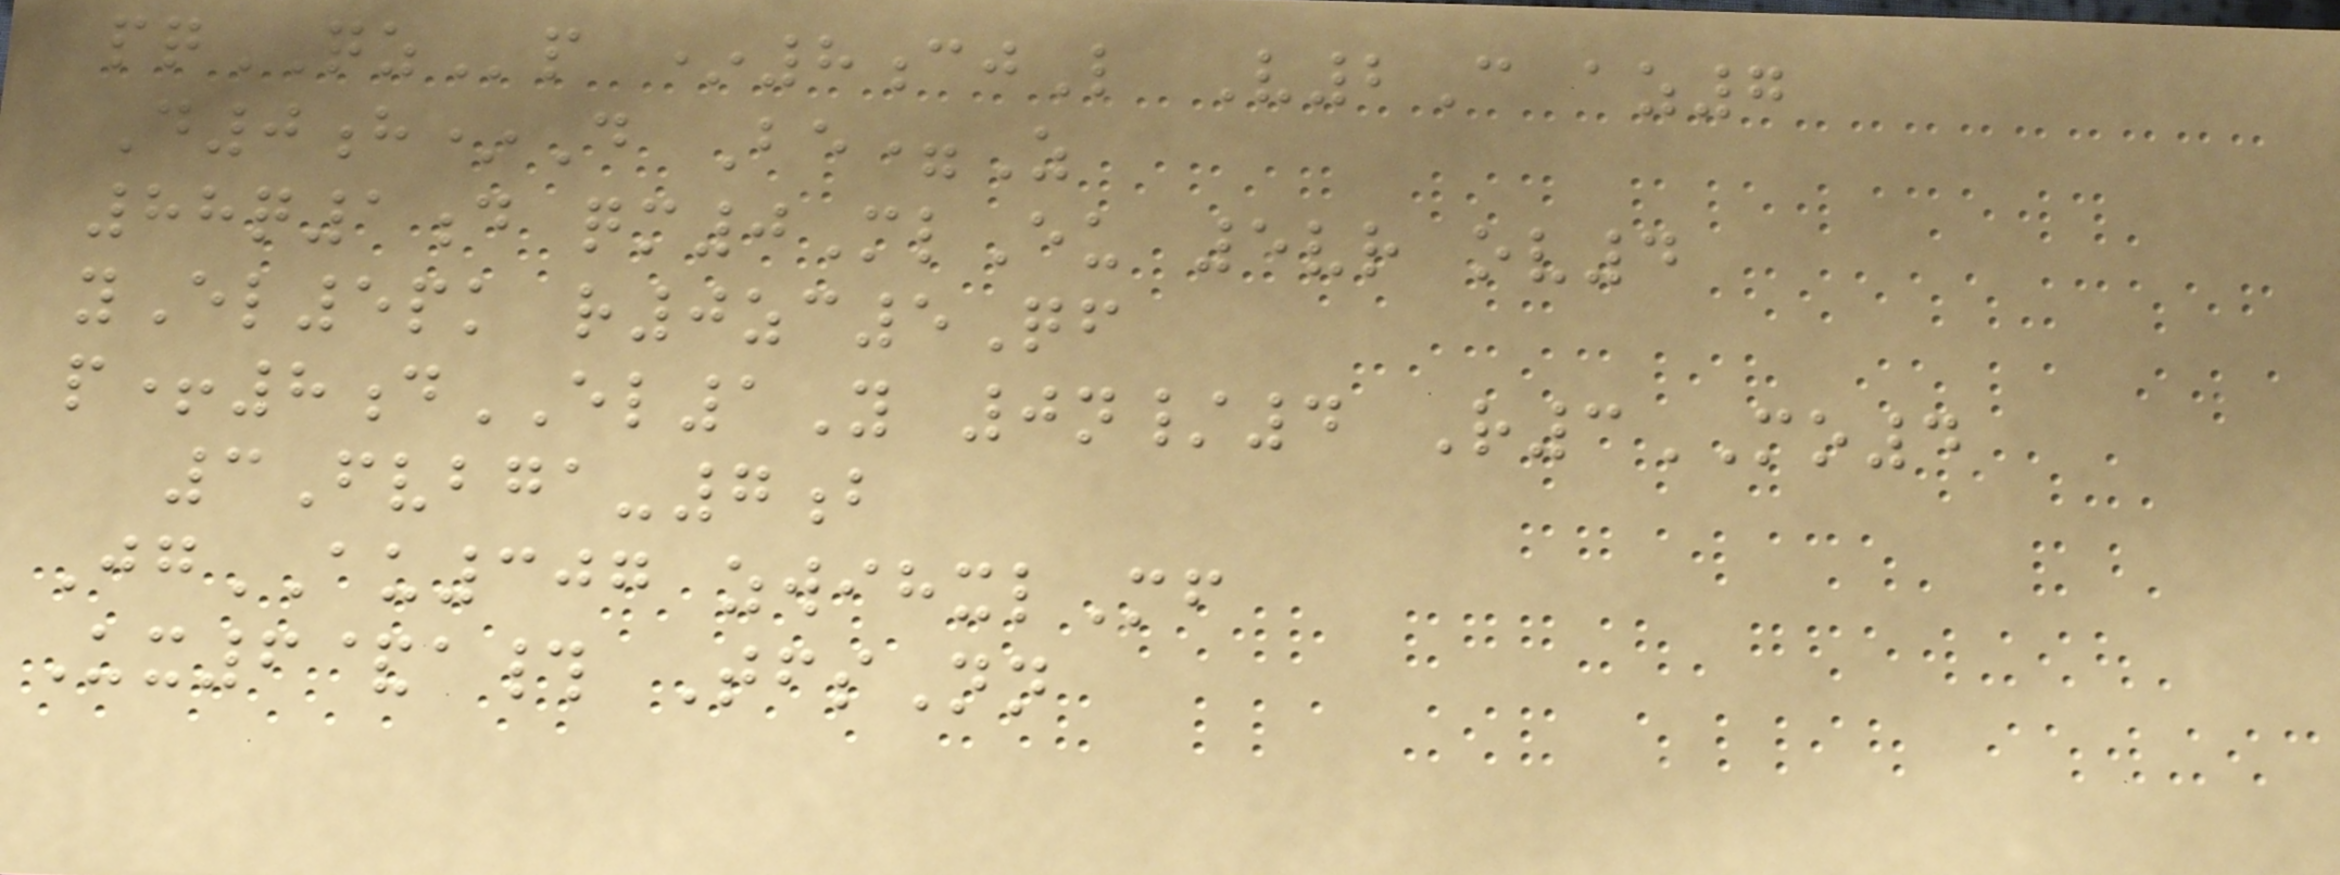pqQZp *8cjL V2C az7
D0h*D Be=Z
88q1d qm0MlEu 5vr ov4
yEl5pk r0zc5Qf
p+8dEL1Y 0n/4 R3MO4
3Fvbga-7b
JgAU307 zwihxlMf
Ux6&a# TfsNn
